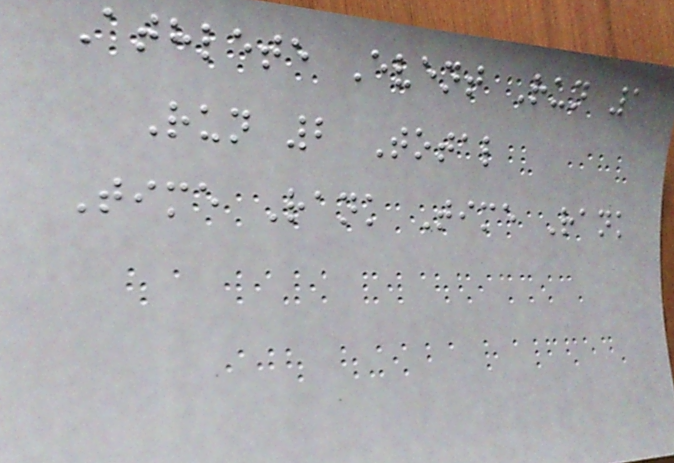Athlete Event Run 1
Run 2 Total
Time Rank Time Rank
